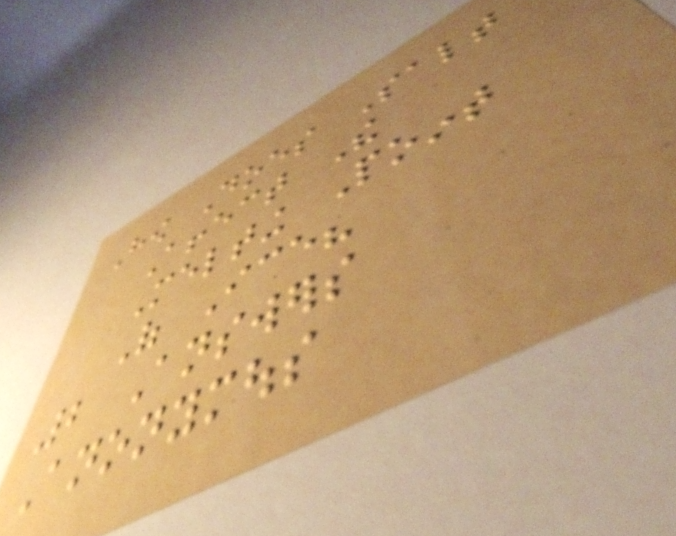How Does Salt
Affect The
Melting Point
Of Ice?
2 Answers
Anonymous
